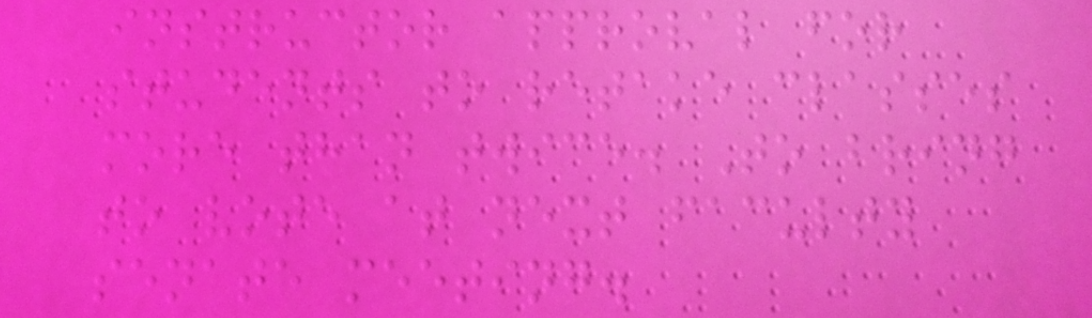instructor approval for
students to retake classes
more than twice. To bring
to vote at next faculty
senate meeting.
